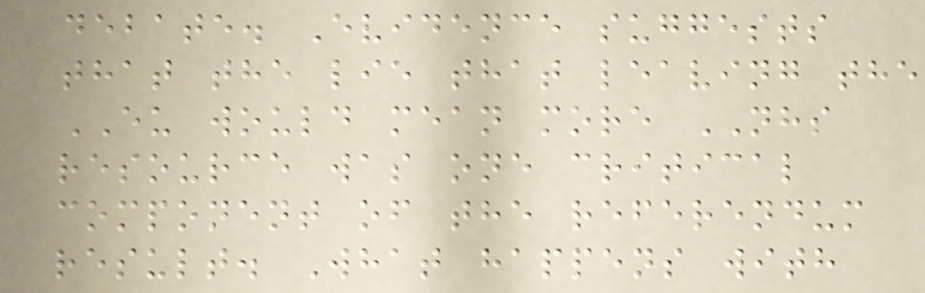debate. Evidence suggests
that the lie that leaving the
EU would mean more NHS
resource was one critical
component of the referendum
result. What happens with
